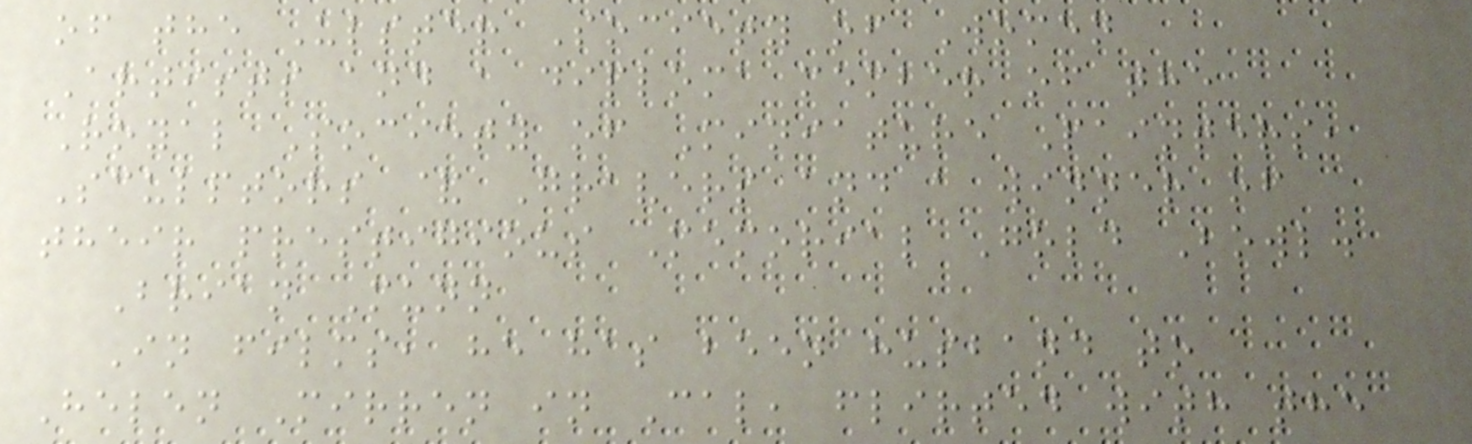of the Ulster Society of Women
Artists and a diploma member of the
Royal Society of Miniature Painters,
Sculptors & Gravers and a winner of
their prestigious Memorial Gold Bowl.
Brian Munn
In films, he has been husband to
Helen Mirren in Cal, flirted with the
